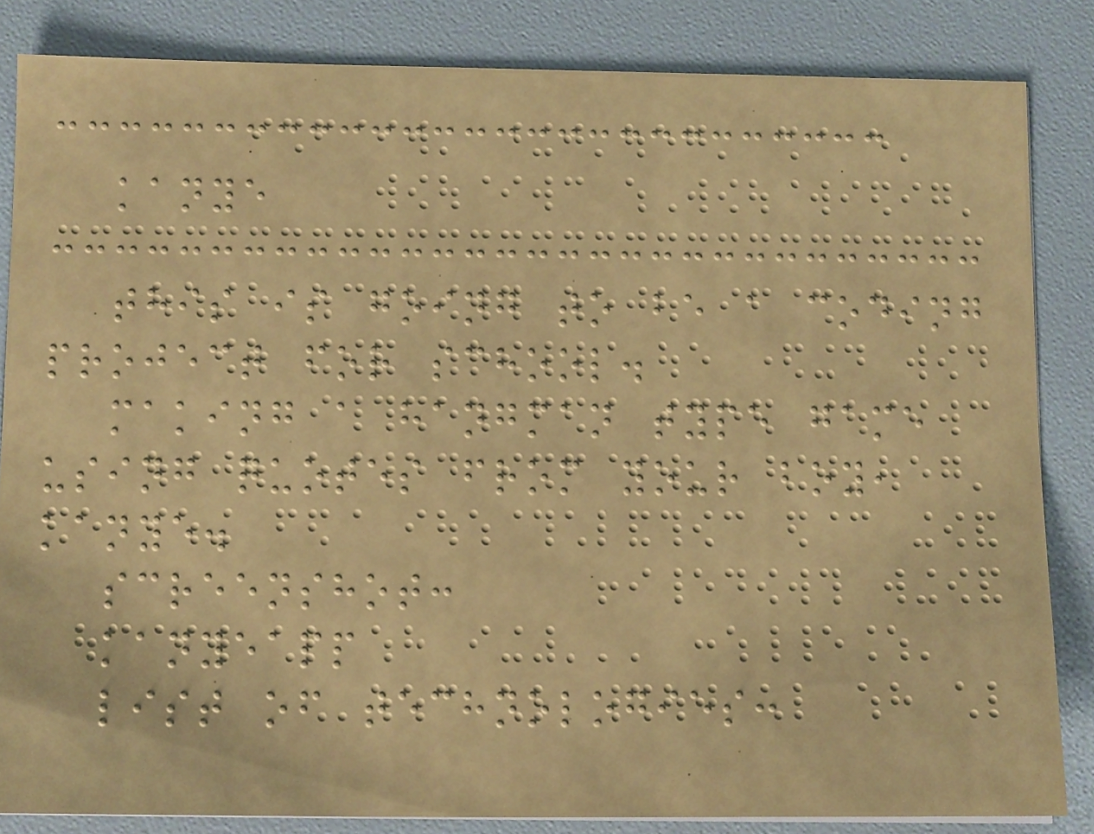kanye
this is going to be a coding
project for school.
making a hangman type game
using quotes from your boy,
kanye.
screenshot:
kanyeapp
list of technologies:
